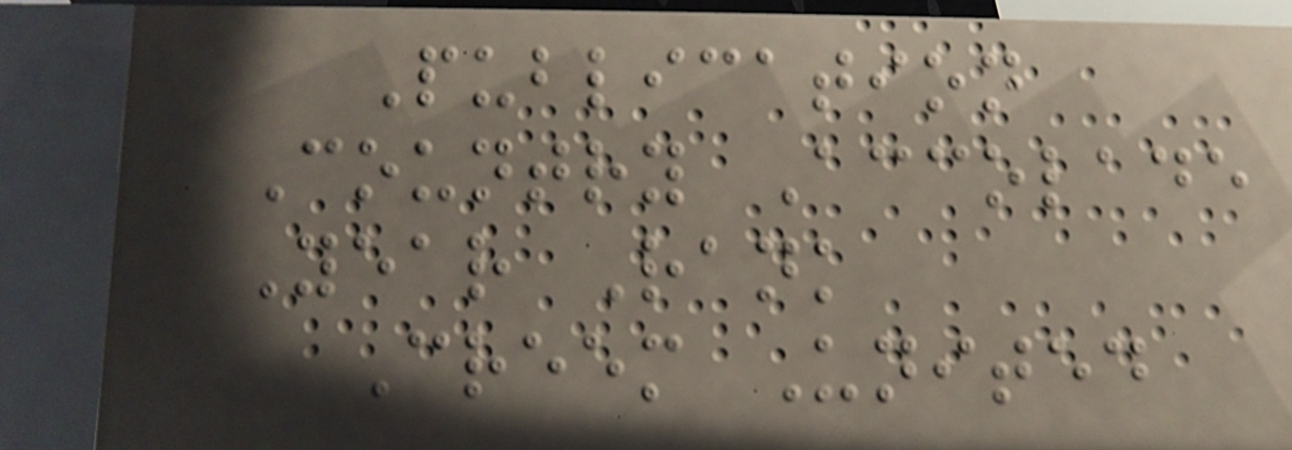Publication
Country Accolade
Year Rank
Creem United
